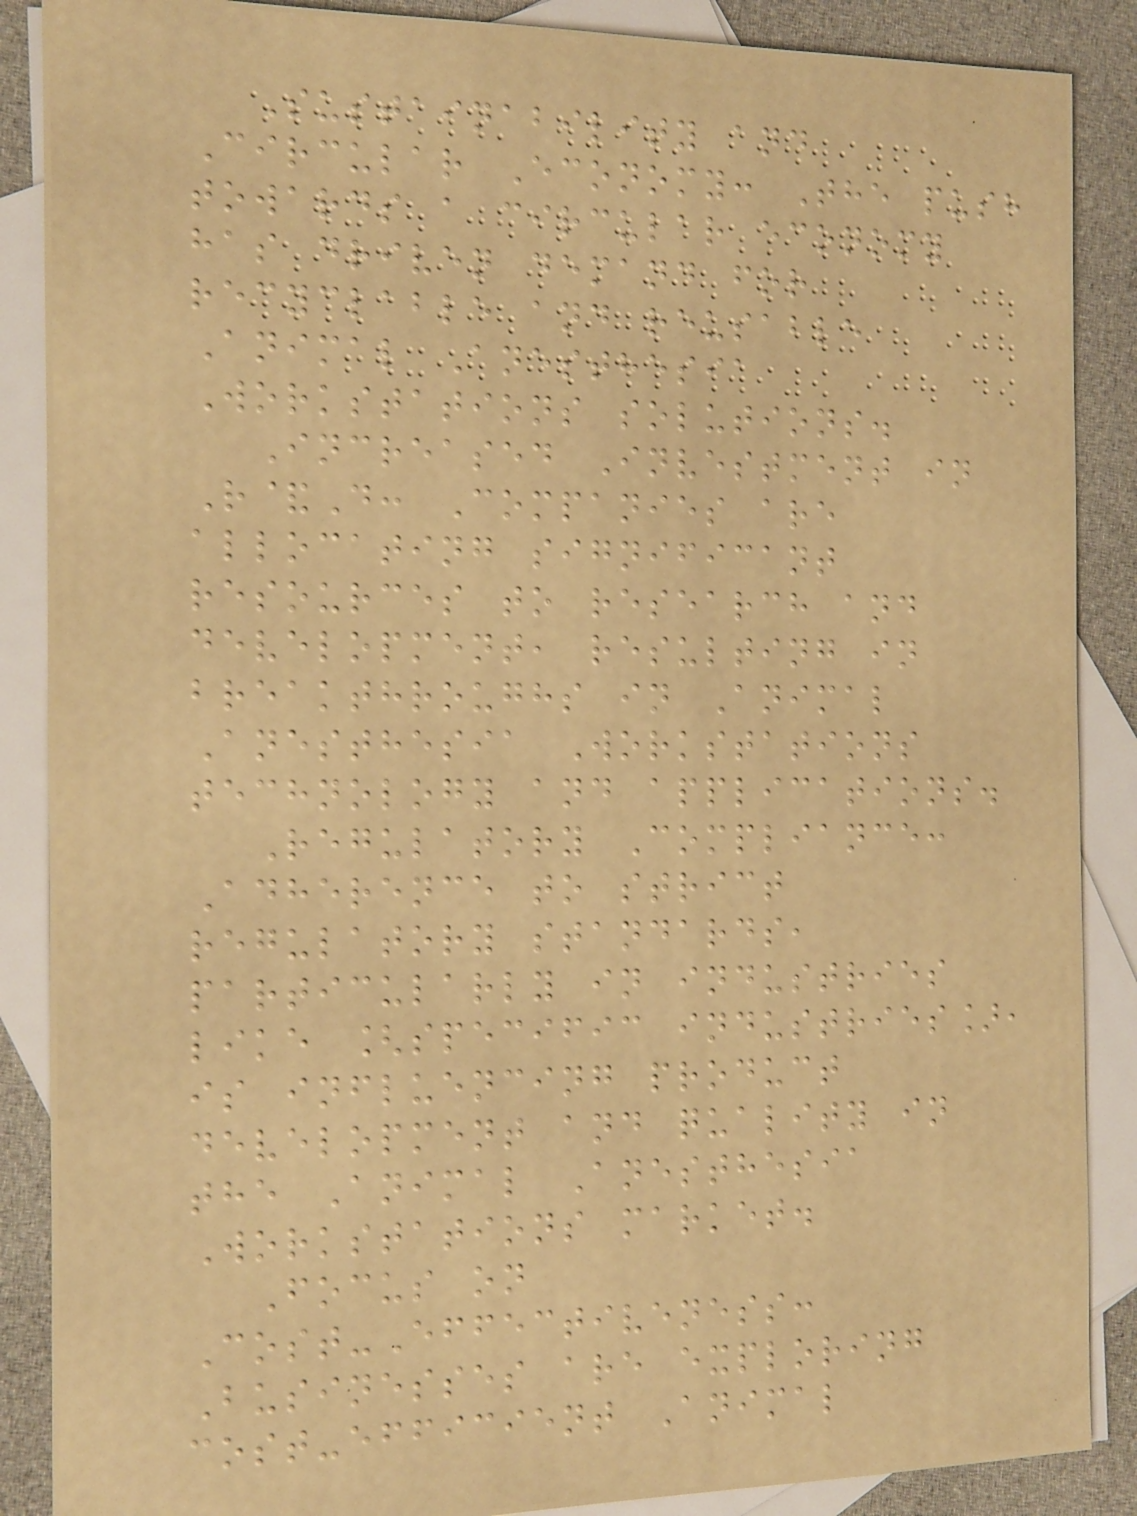Sustainability and
Circular Economy: The push
towards a circular economy
has driven demand for
recyclable and reusable
Animal Anesthesia
Workstations solutions.
Increased Investment in
R&D: Companies are
allocating significant
resources to research and
development, resulting in
breakthroughs in Animal
Anesthesia Workstations
technology and applications.
Regulatory Compliance:
Adherence to strict
regulatory standards,
particularly in industries
like [specific industries],
is influencing product
development and quality in
the Animal Anesthesia
Workstations market.
Focus on
Cost-Effectiveness:
Businesses are exploring
cost-efficient Animal
